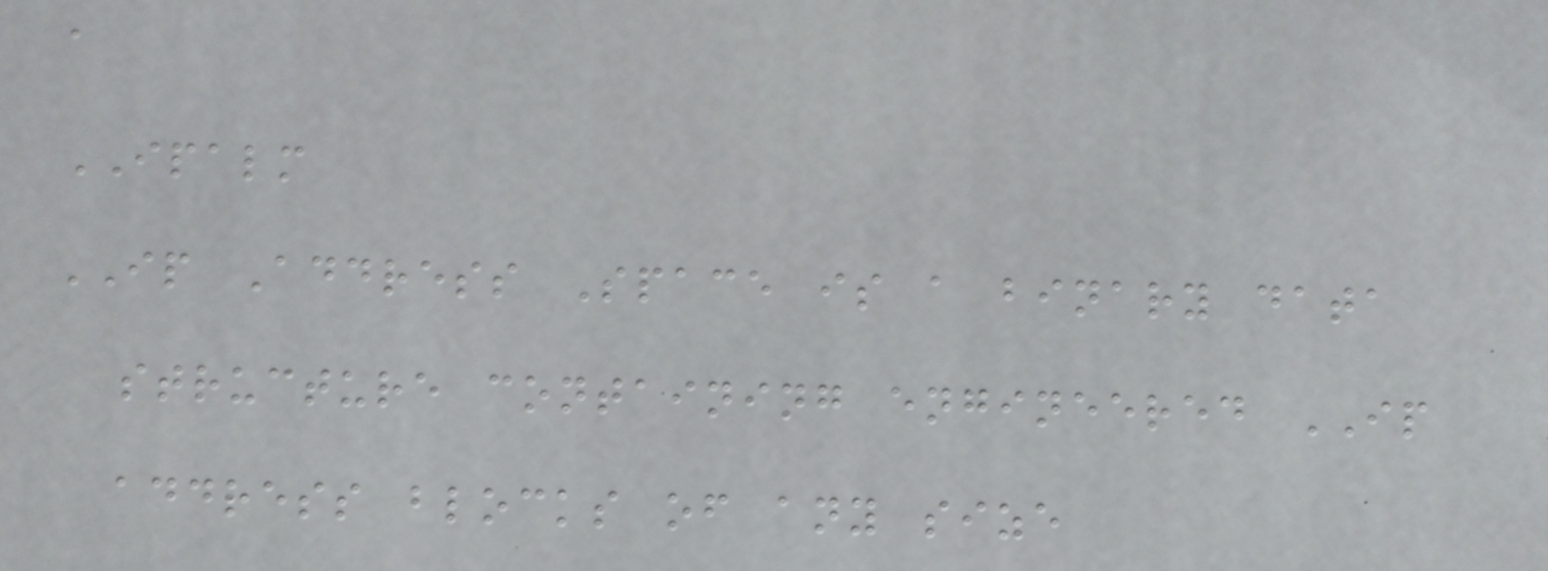a
IPALM
IP Address Space is a binary data
structure containing engineered IP
address blocks of any size
